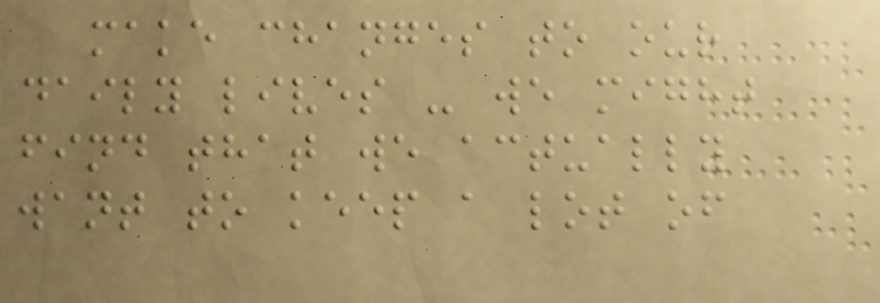make changes to our
daily lives - we might
find that we actually
want to keep a lot of
